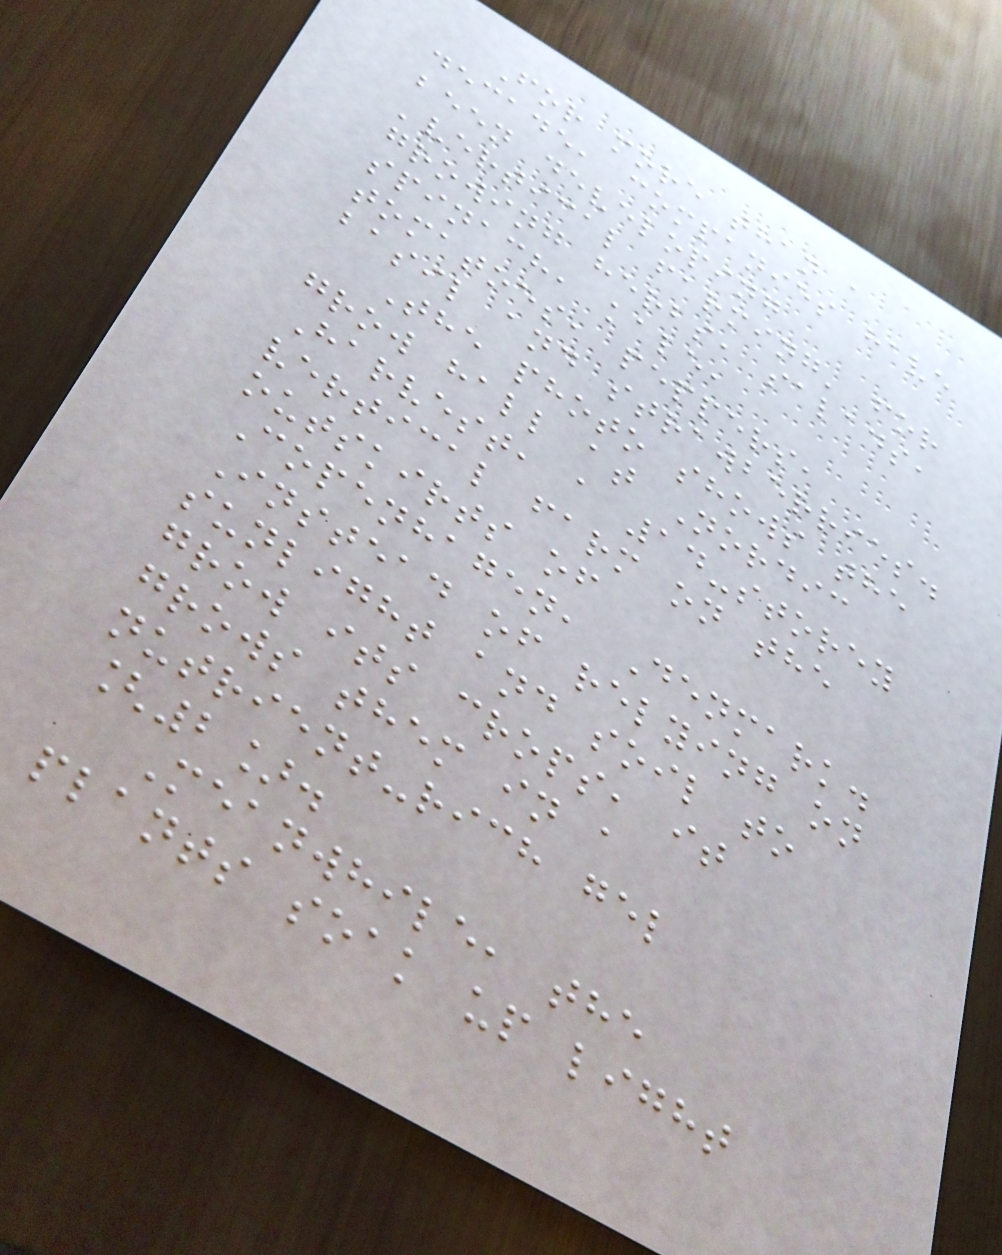For more than a
decade, companies have
been developing
'vertical farming' for
growing herbs, salads,
spinach, kale,
tomatoes, peppers,
basil and strawberries.
The photo shows the
grow hall at Nordic
Harvest, a 14-storey
vertical farm on the
outskirts of
Copenhagen, Denmark.
Instead of relying on
sunlight and soil to
grow its crops, it
grows them in a
nutrient-rich gel
[2].
Meanwhile, the
plants soak up light
